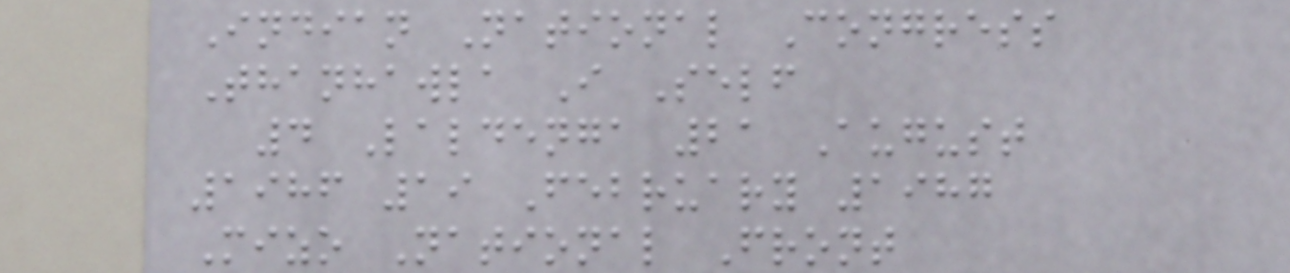Indian National Congress
Thanhawla I Self
4 Laldenga 21 August
1986 19 February 1987
Mizo National Front
